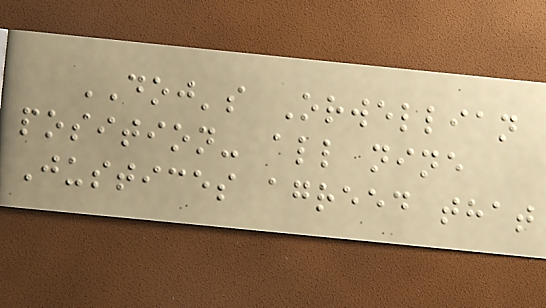DOJ's Orwellian
position- all nine
Justices agreed that
